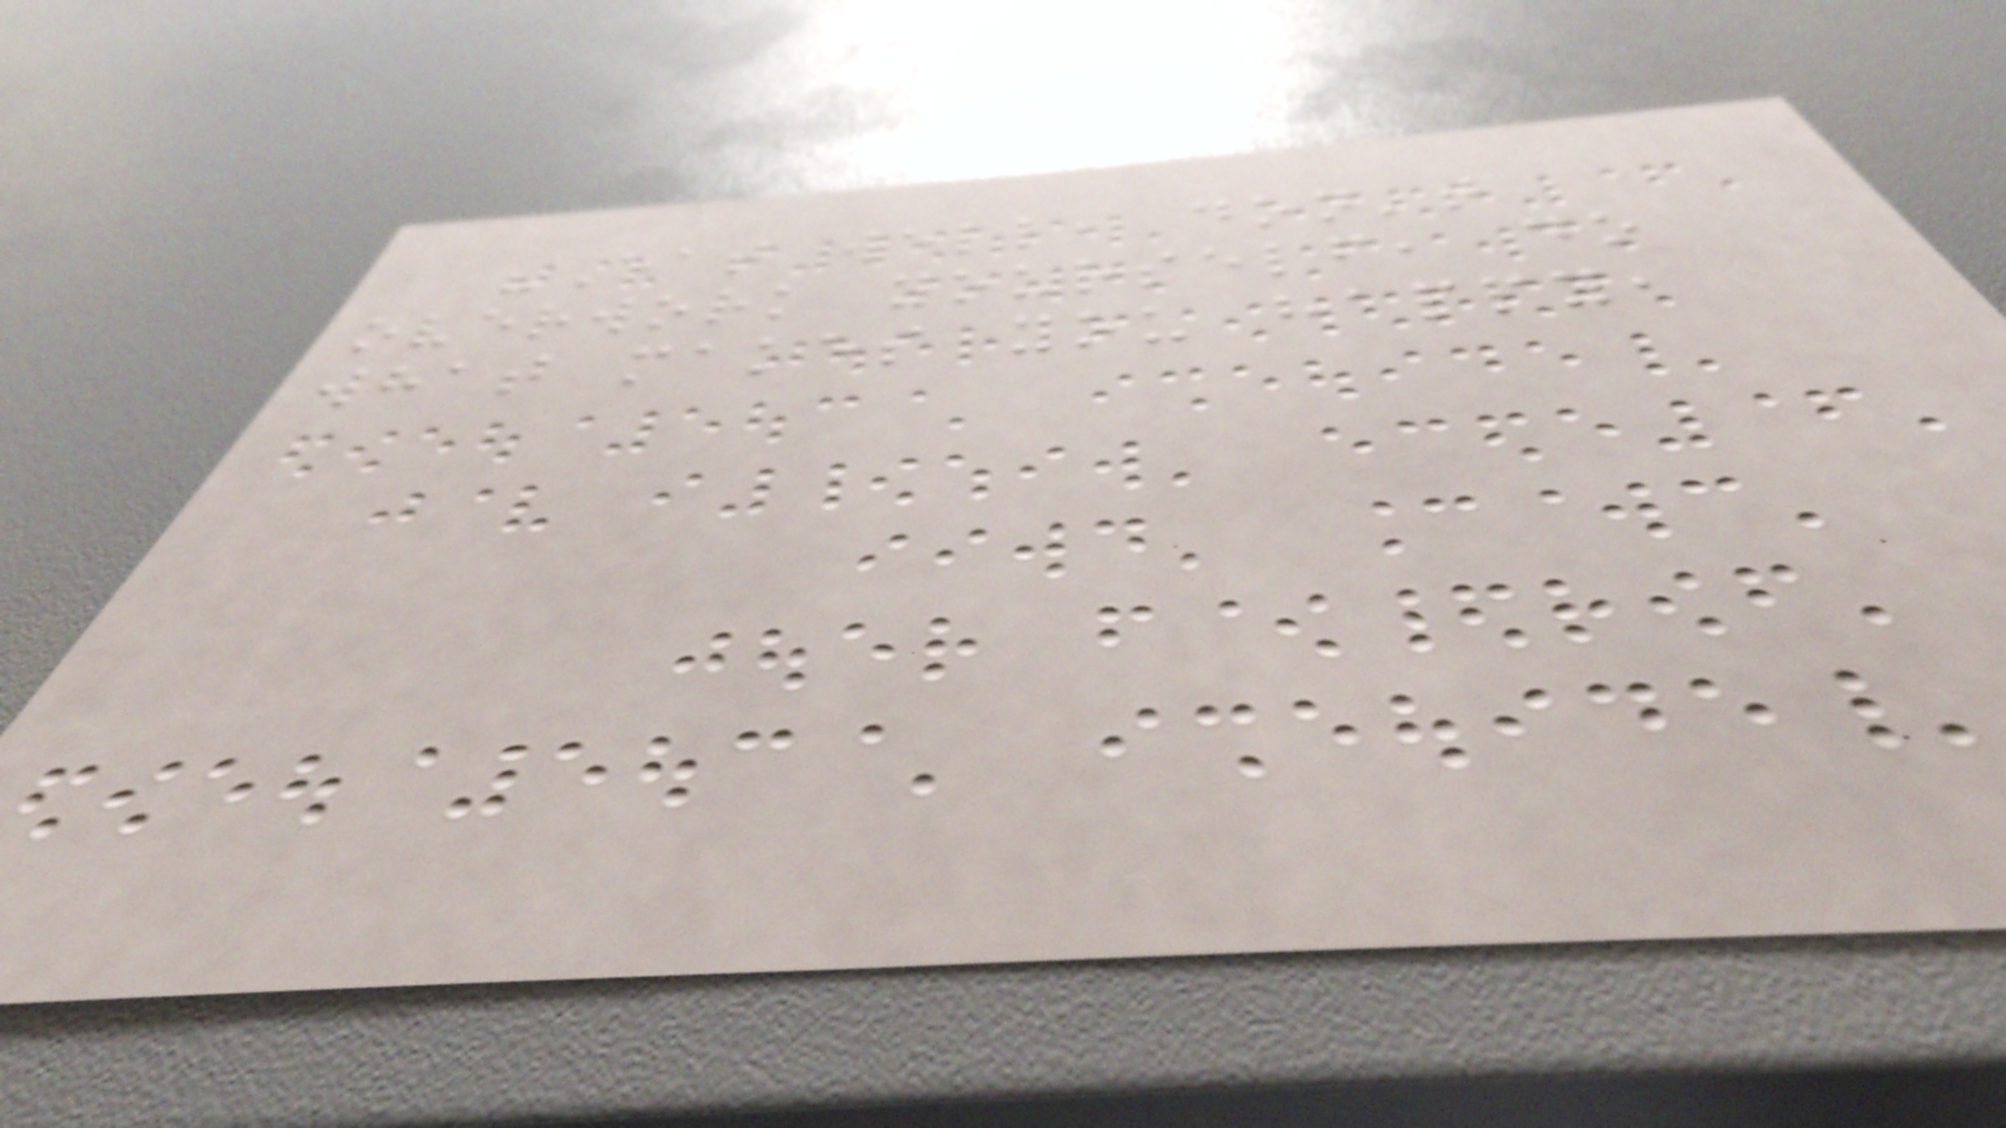"Eat well, don't
overwork yourself, do
what makes you happy,
